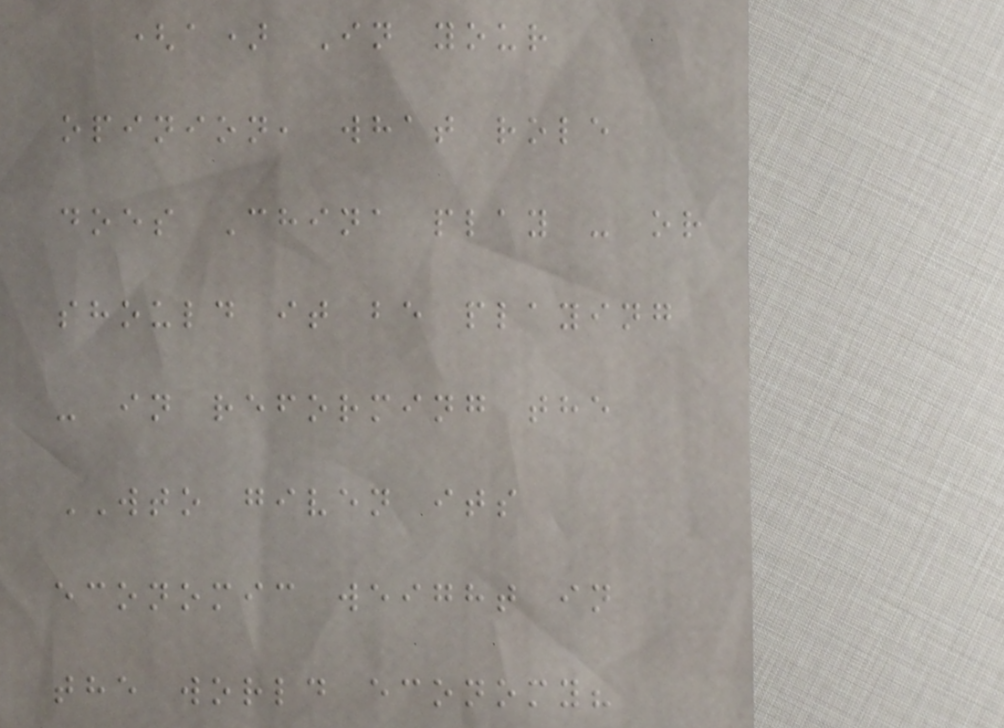(a) In your
opinion, what role
does China play - or
should it be playing
- in reforming the
WTO given its
economic weight in
the world economy?
